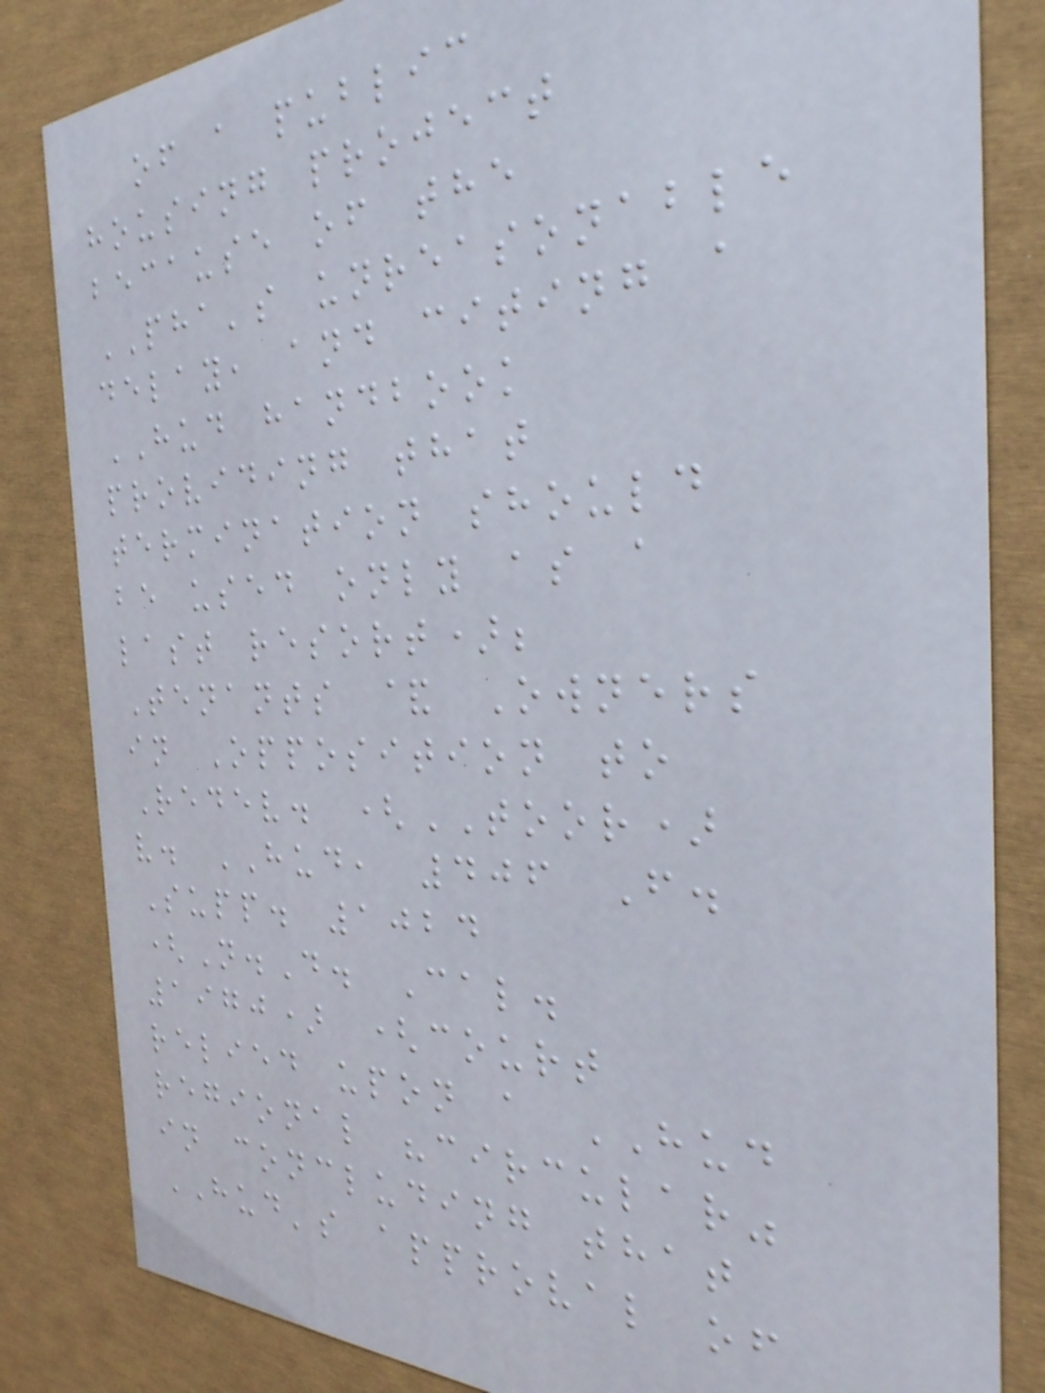of a public
housing project
because of the
PHA's unreasonable
delay, and citing a
HUD handbook
providing that
termination should
be used only as a
last resort);
Tenants & Owners
in Opposition to
Redev. (TOOR)
v. HUD, 406 F.
Supp. 1024
(N.D. Cal.
1970) (court
relied upon a HUD
regional "circular"
in concluding that
HUD's approval of
